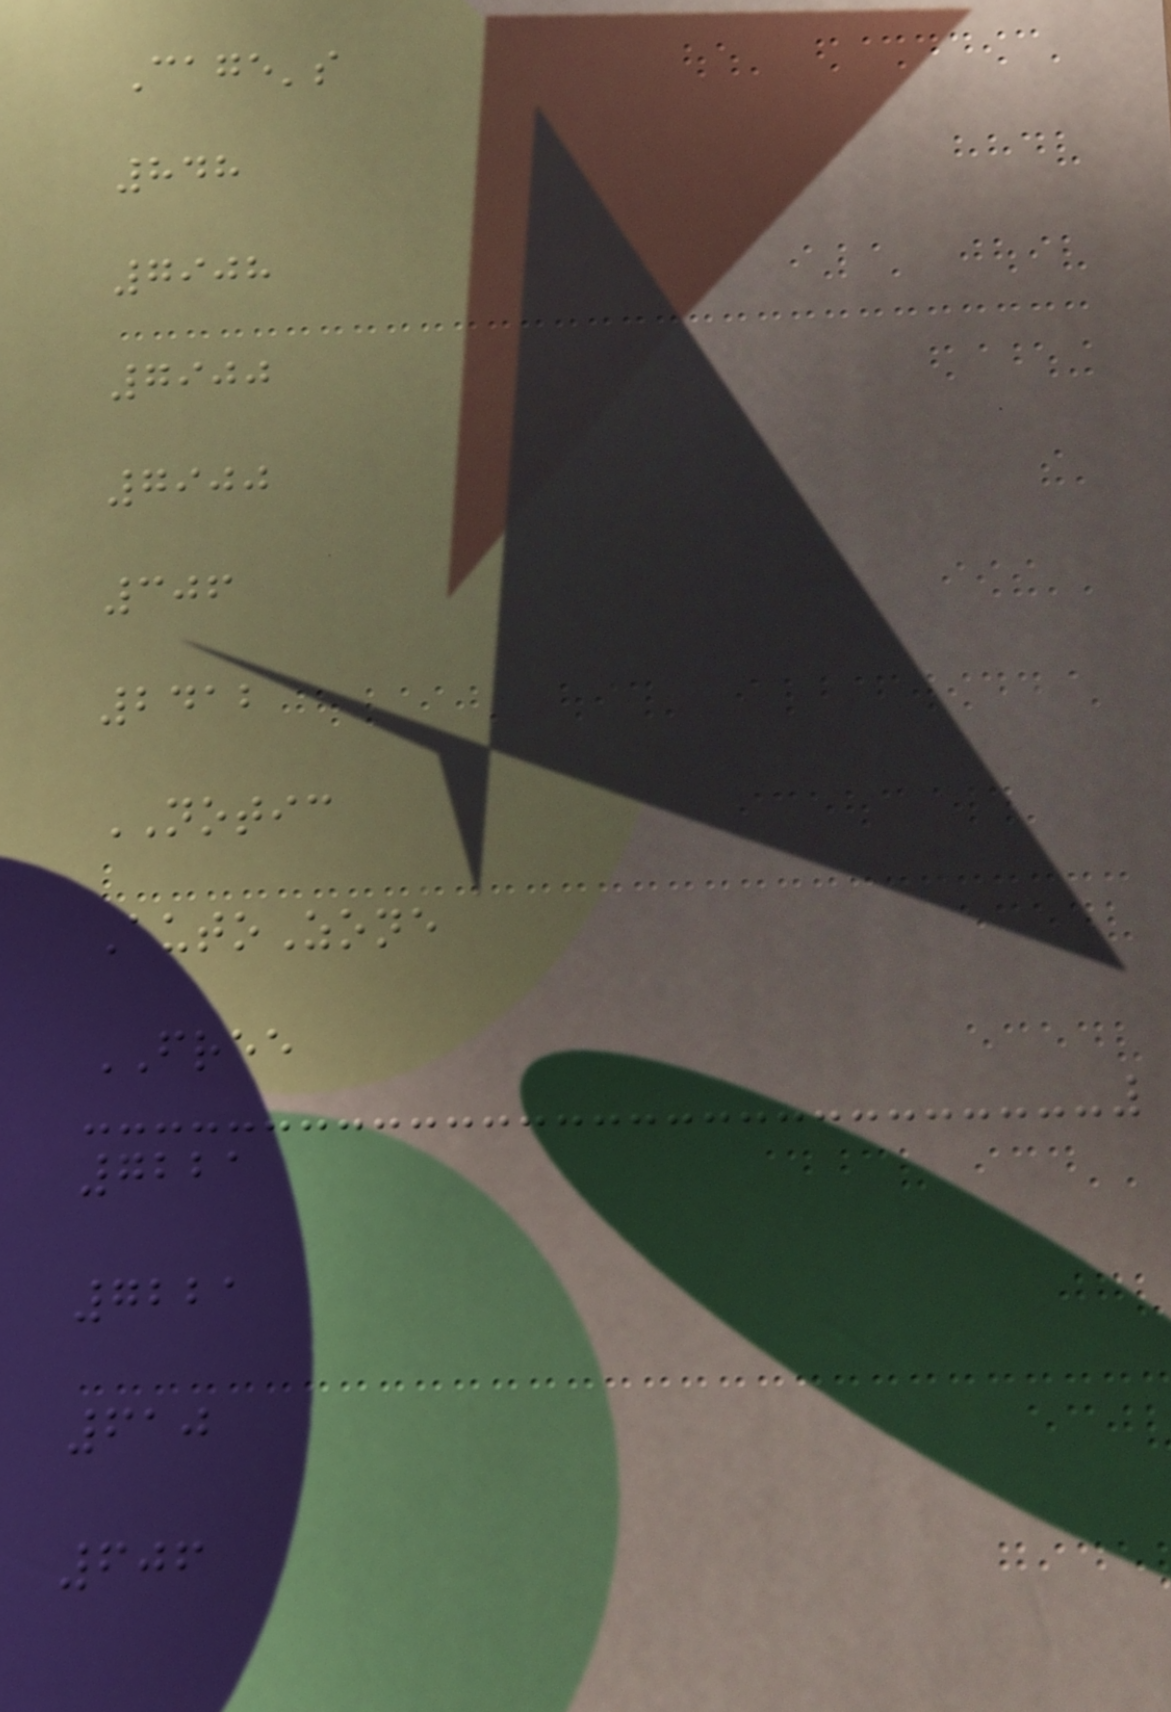Cage's
848
7908
7900
7900
306
2412
NOTIC
AutoZone
FREE
7221
7221
610
606
